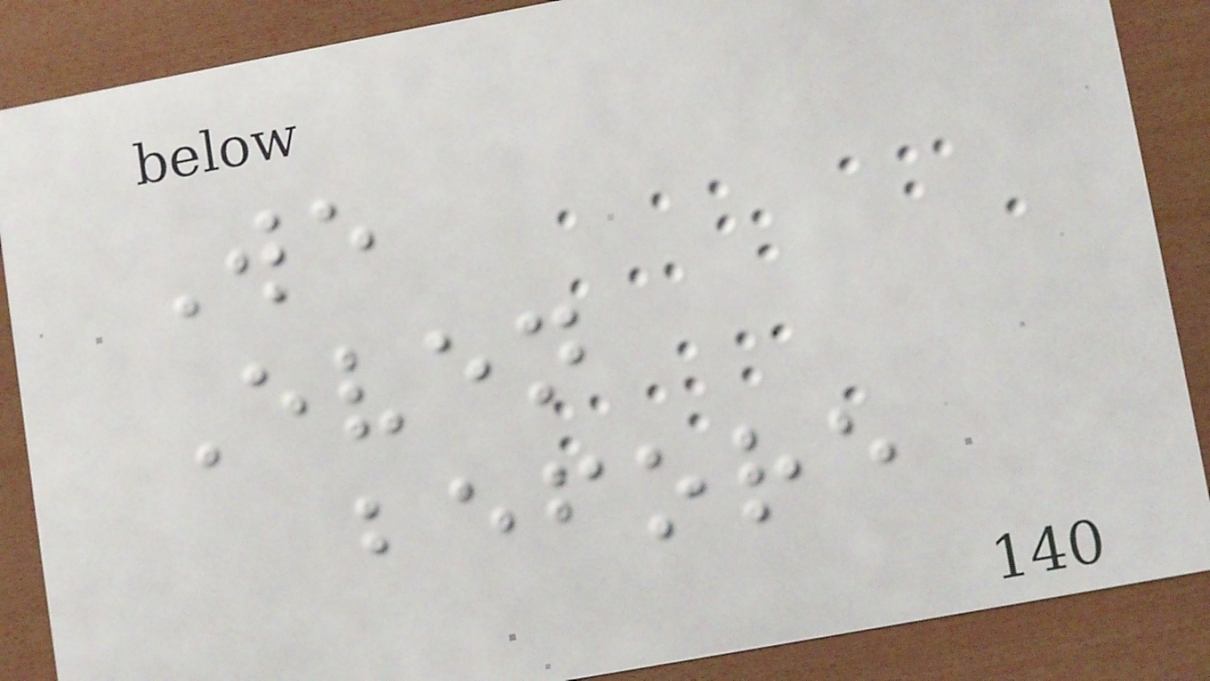We
Even
before
